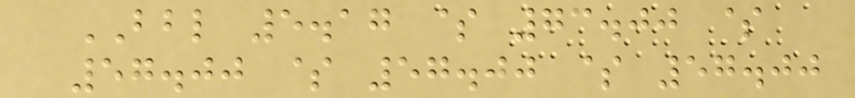BBL 5.17 $ 73.00 $
57.00 $ 57.00 $ 57.00
